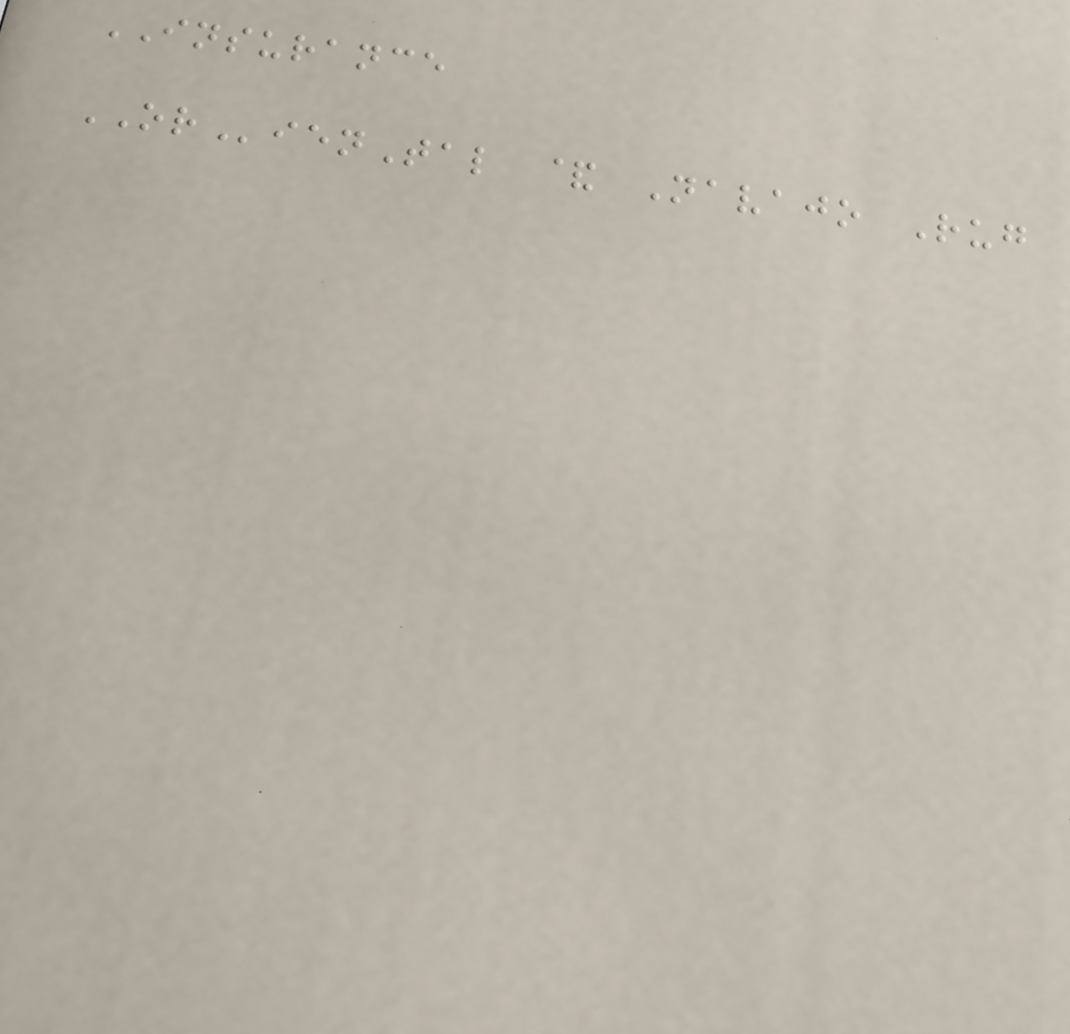INSURANCE
ORienTal & Navajo Rug
